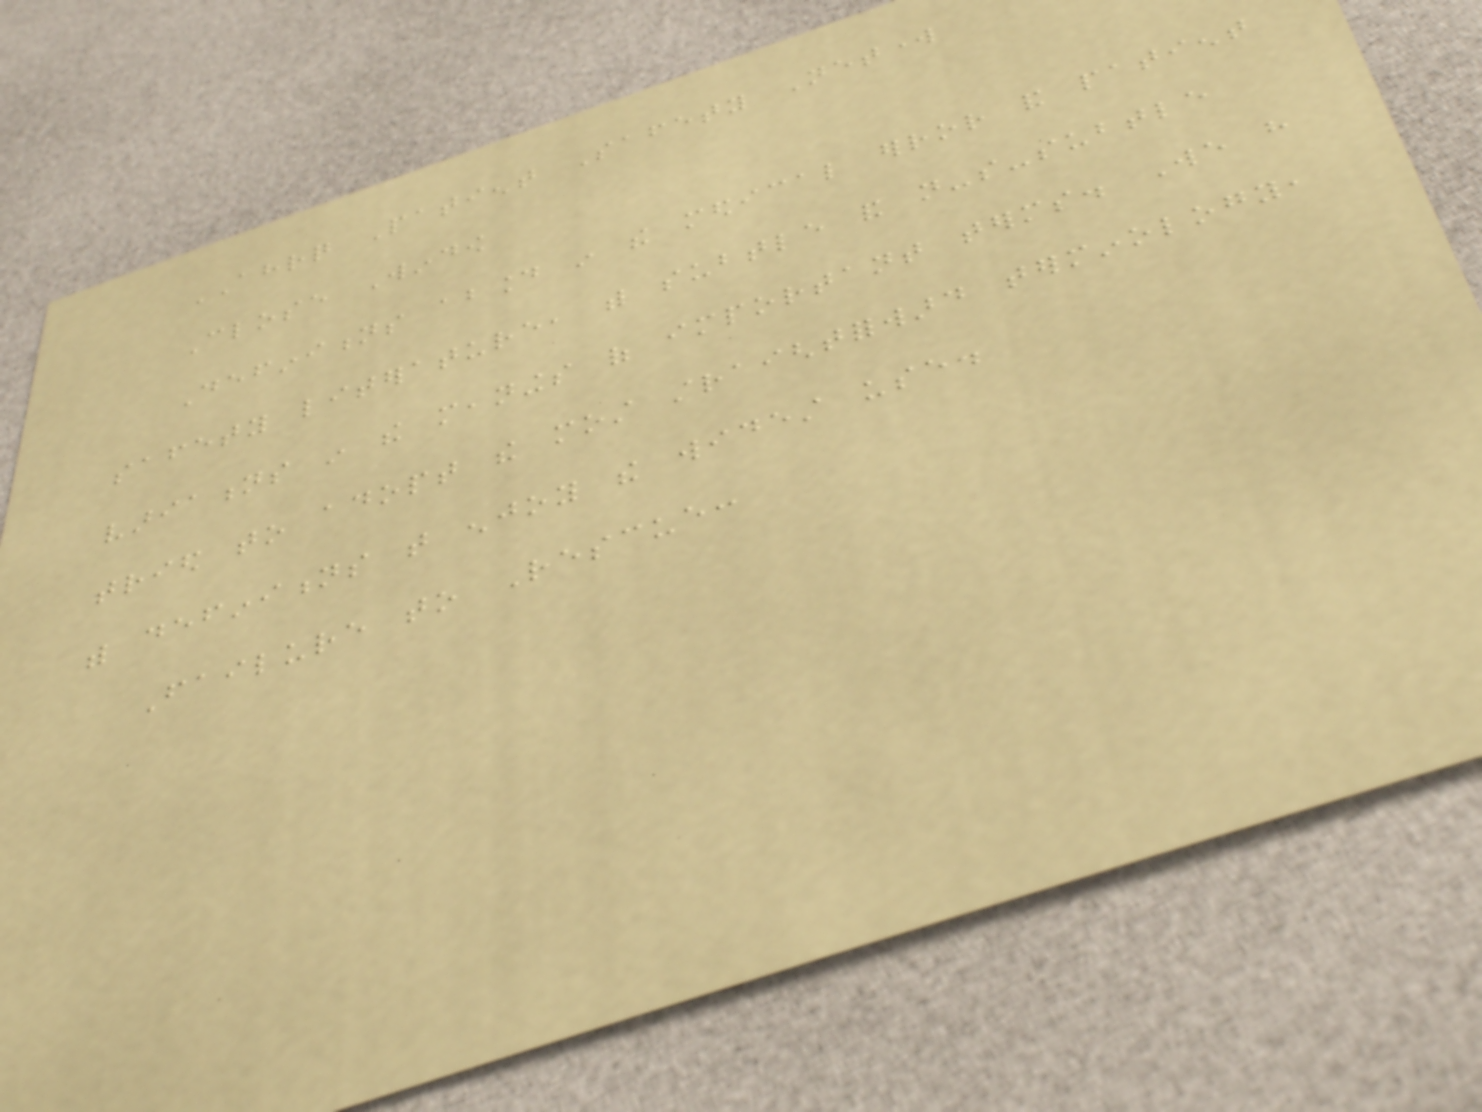AHRQ Patient Safety Network
Close Window
Definitions abound in the medical error and patient
safety literature, with subtle and not-so-subtle
variations in the meanings of important terms. We have
tried to adopt the most straightforward terminology,
with definitions that enjoy the widest use.
Failure to Rescue:
